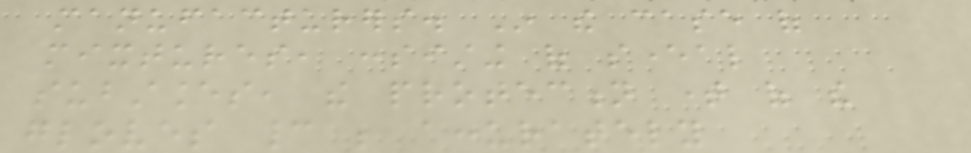manufacturers. In the case of
mixtures, consisting of several
substances, the protection time of the
gloves cannot be accurately
